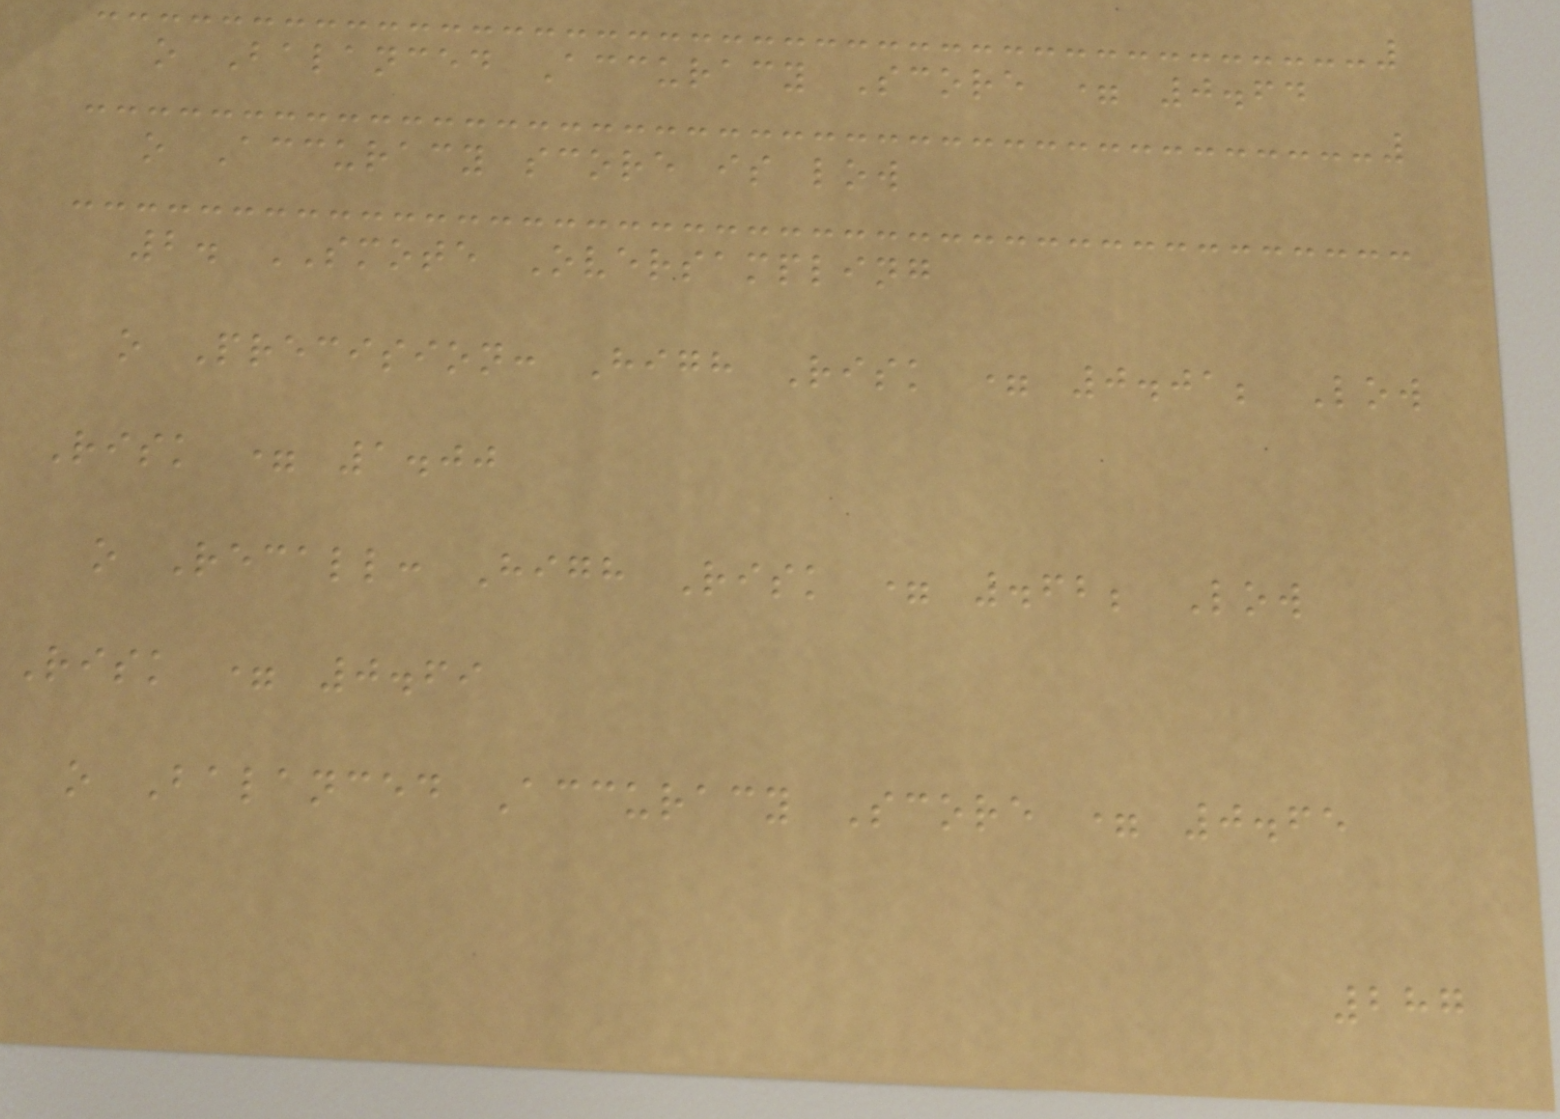o Balanced Accuracy Score = 0.64
o Accuracy score is low
2. SMOTE Oversampling
o Precision: High Risk = 0.01; Low
Risk = 1.00
o Recall: High Risk = .62; Low
Risk = 0.69
o Balanced Accuracy Score = 0.65
287
